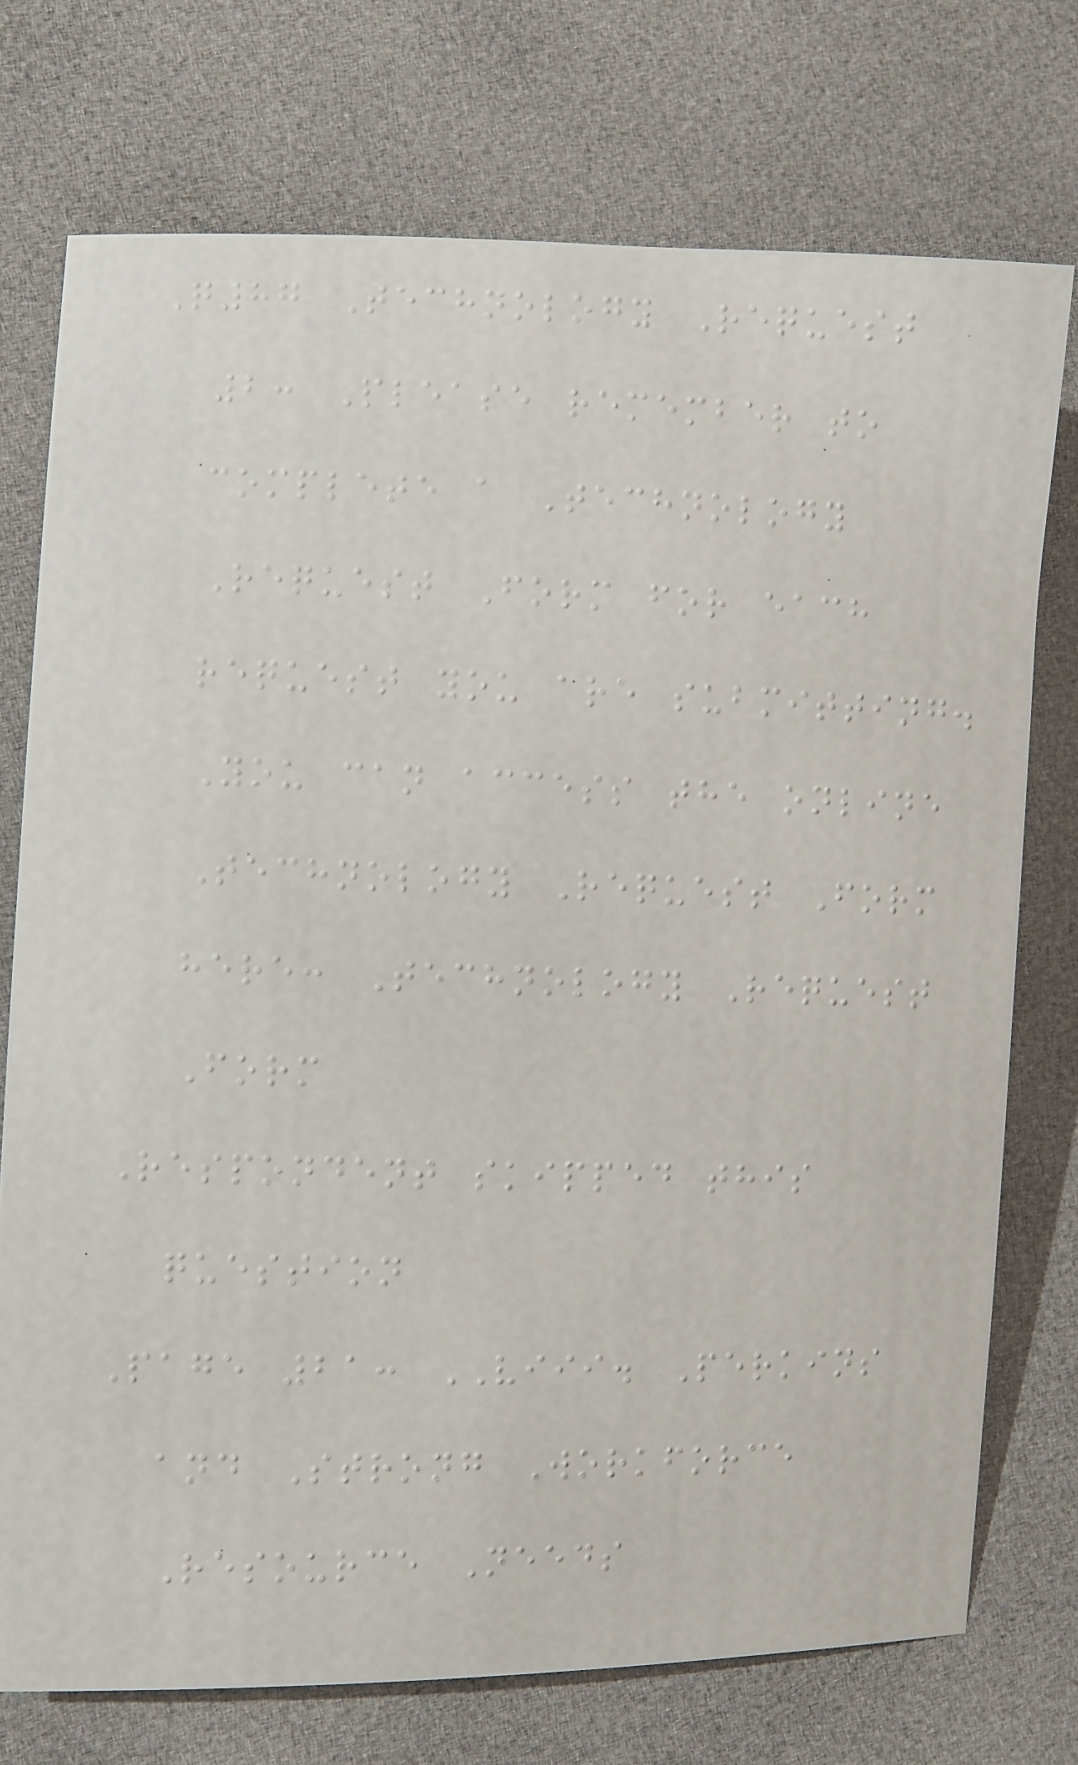Q87 Technology Request
2: Please remember to
complete a Technology
Request Form for each
request you are submitting.
You can access the online
Technology Request Form
here: Technology Request
Form
Respondent skipped this
question
Page 21: VIII. Perkins
and Strong Workforce
Resource Needs
